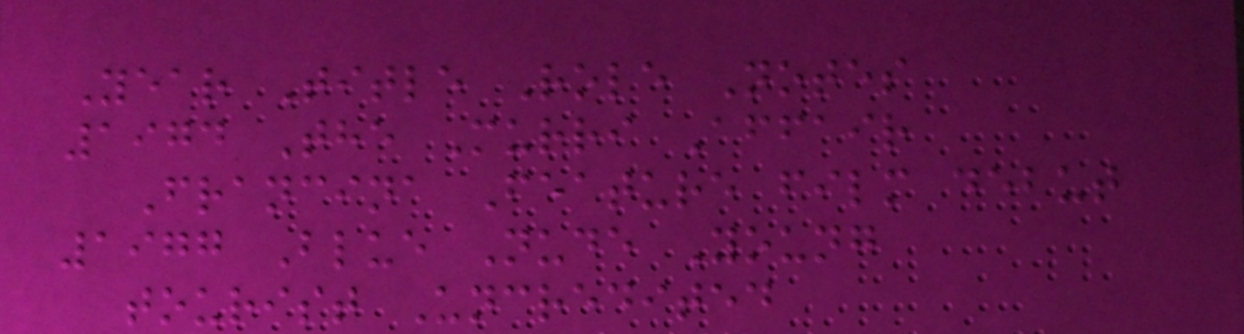Year Title Role Notes
1974 The Murri Affair
Francina Feature film debut
1977 Blue Nude Young
tourist Uncredited
